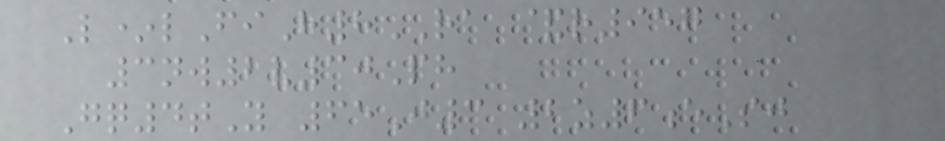L*lFiH8RA &r957
3nw2v30Ph
Gq4tY 65J3 2z6eSj
